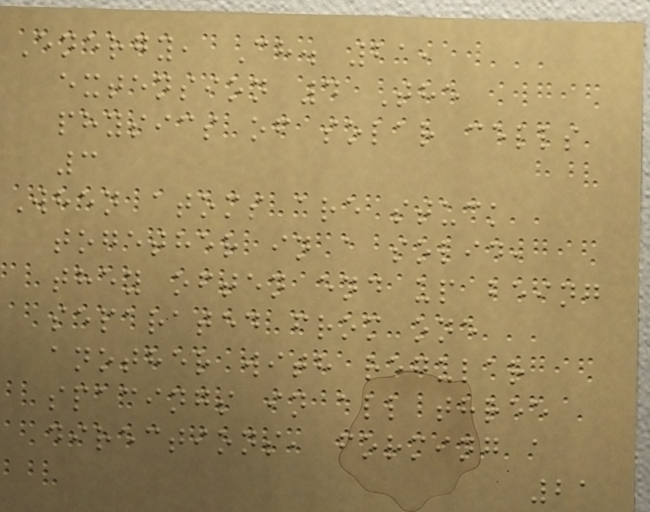Energy, Ch. 21,
extension 4 The
physics of solar cells
3
When atoms are stuck
together in a solid,
they often end up being
separated from one
another with regular
spacings in all three
directions, forming a
21
